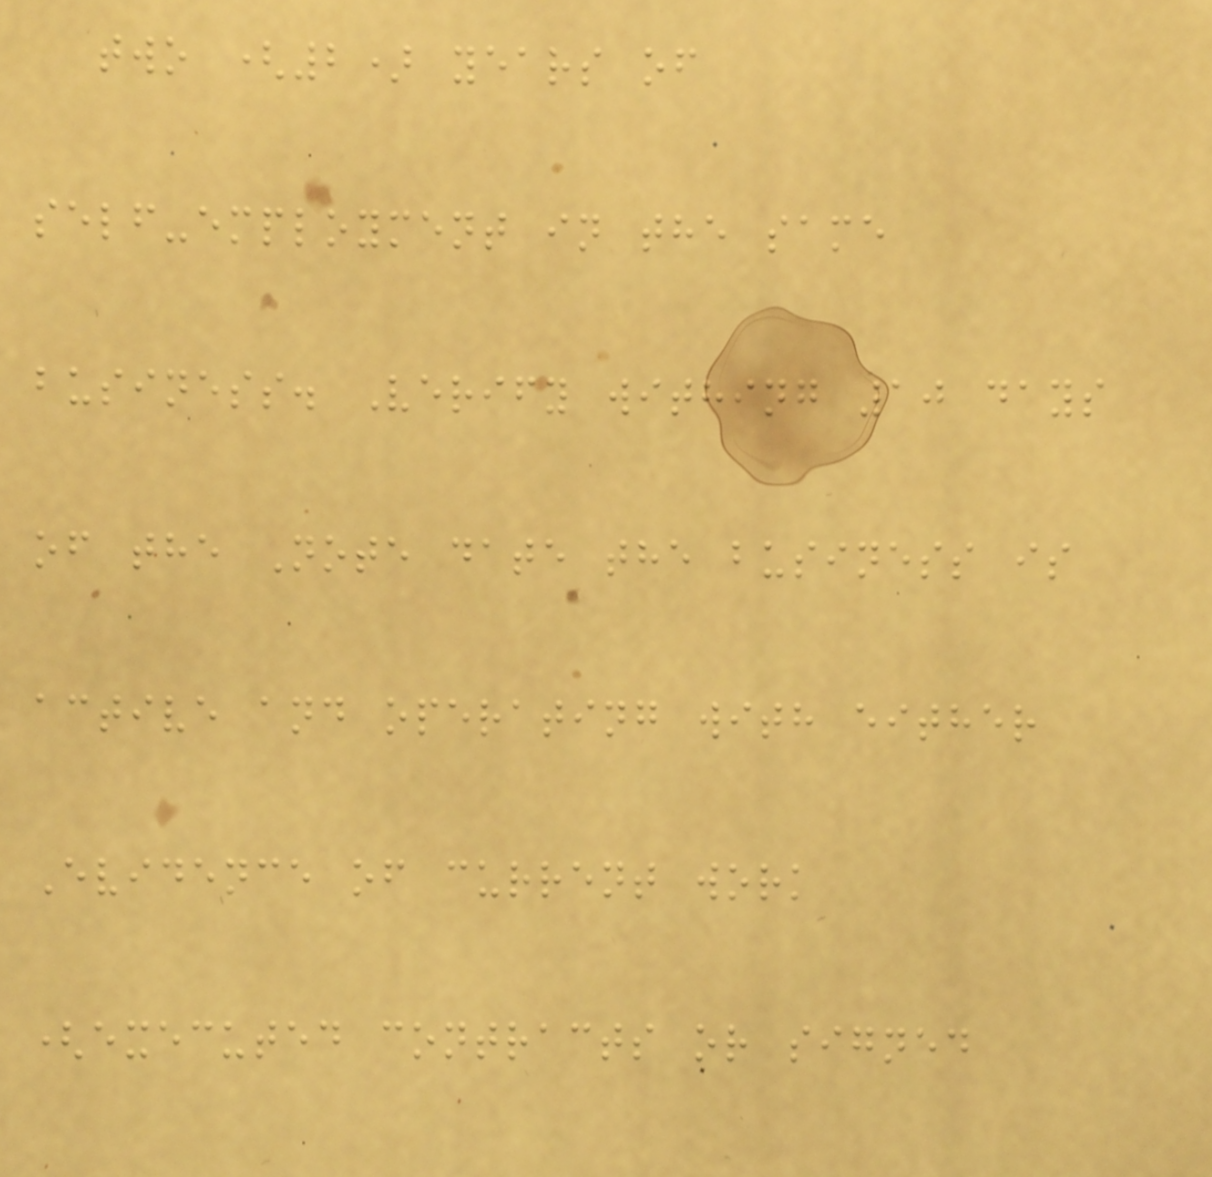two (2) years of
self-employment in the same
business. Verify withing 10 days
of the Note date the business is
active and operating with either
Evidence of current work
(executed contracts or signed
